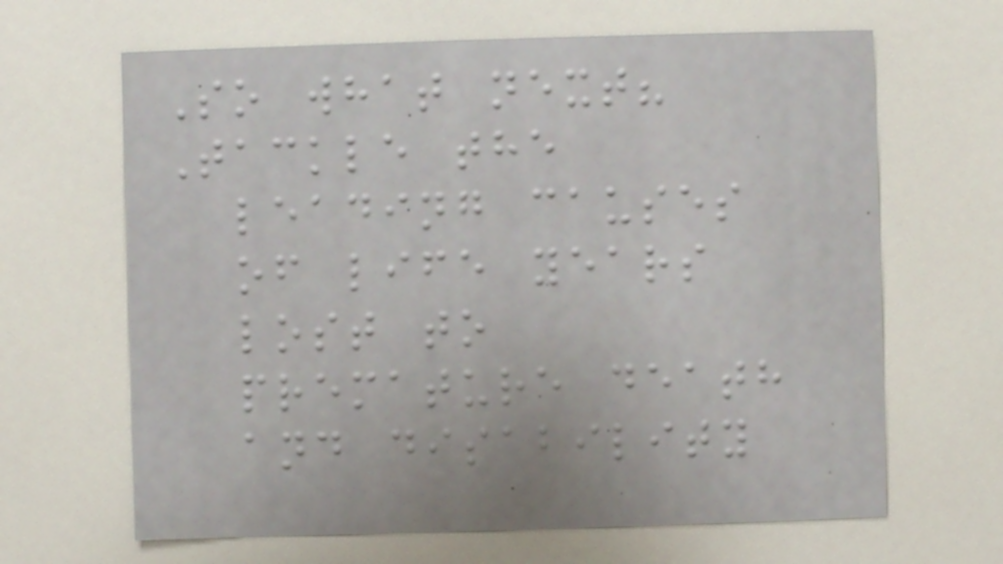So what next?
Tackle the
leading causes
of life years
lost to
premature death
and disability
